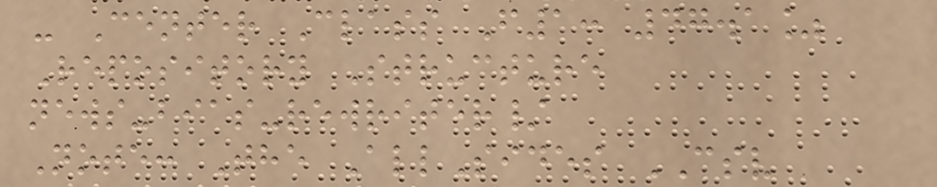- Center Class F1: 47.1%
Repository Structure
news-bias-rewriter/
Note: The AllSides CSV
